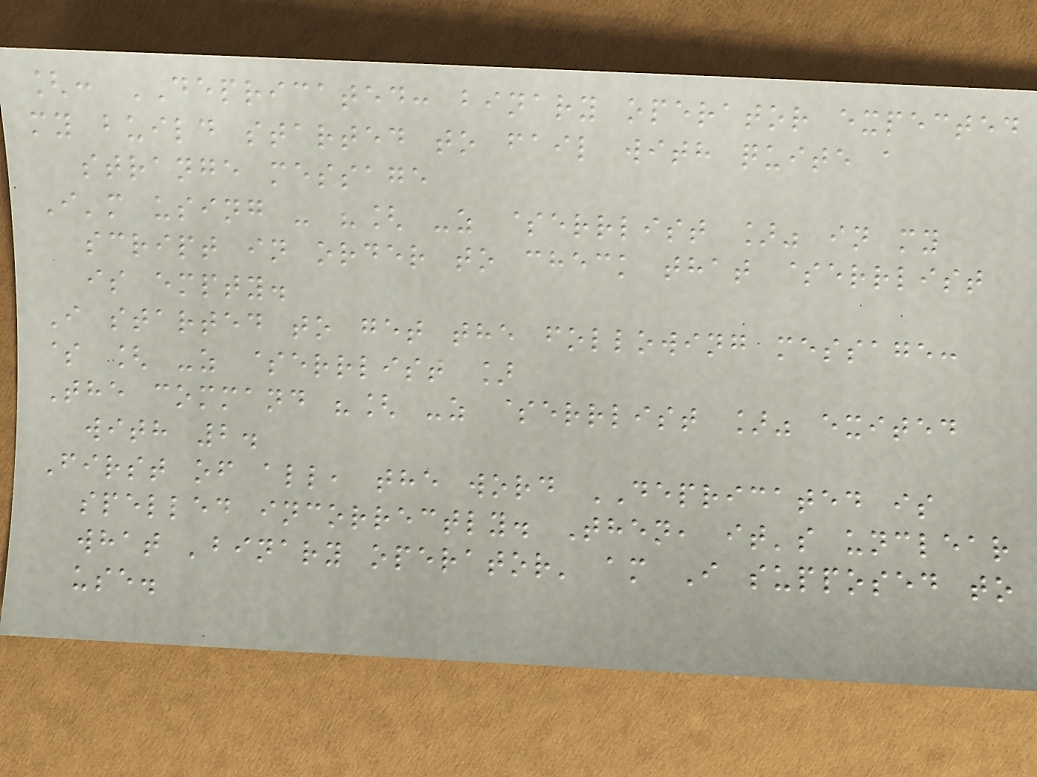[: DEPRICATED: binary operator expected
my build started to fail with quite a
strange message
I'm using - "[ -z $errlist ]" in my
script in order to check that $errlist
is empty.
I started to get the following message:
$ [ -z $errlist ]
The command "[ -z $errlist ]" exited
with 2.
First of all, the word DEPRICATED is
spelled incorrectly. Then, it's unclear
what 'binary operator' am I supposed to
use.
